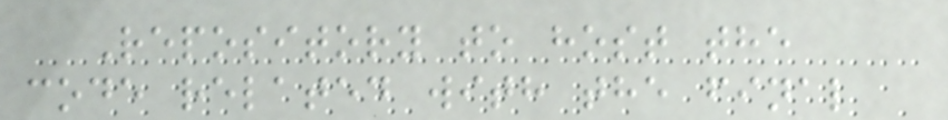Repository to host the
code related with the final
